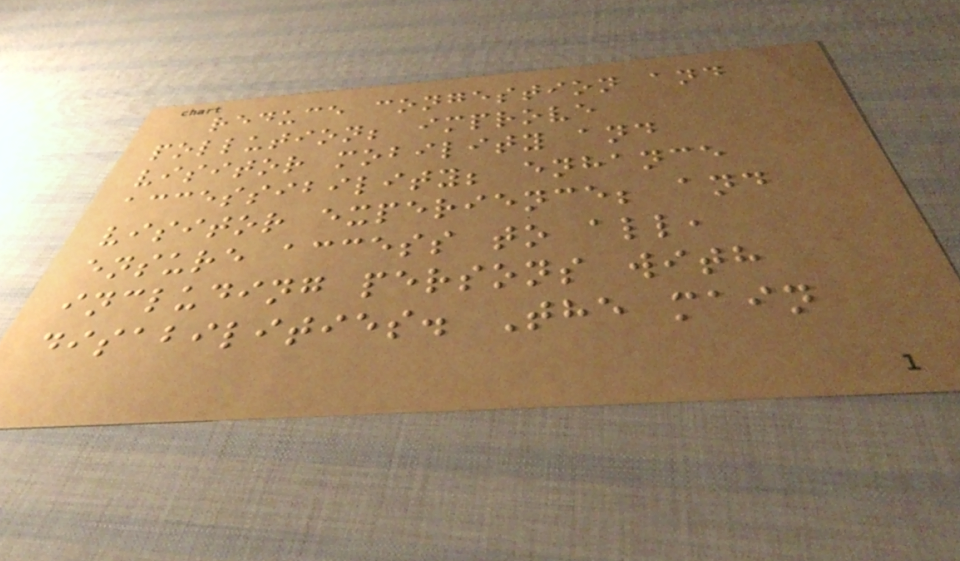reduce congestion and
pollution; improve
visitor mobility and
accessibility; enhance
visitor experience; and
ensure access to all,
including persons with
disabilities. The main
